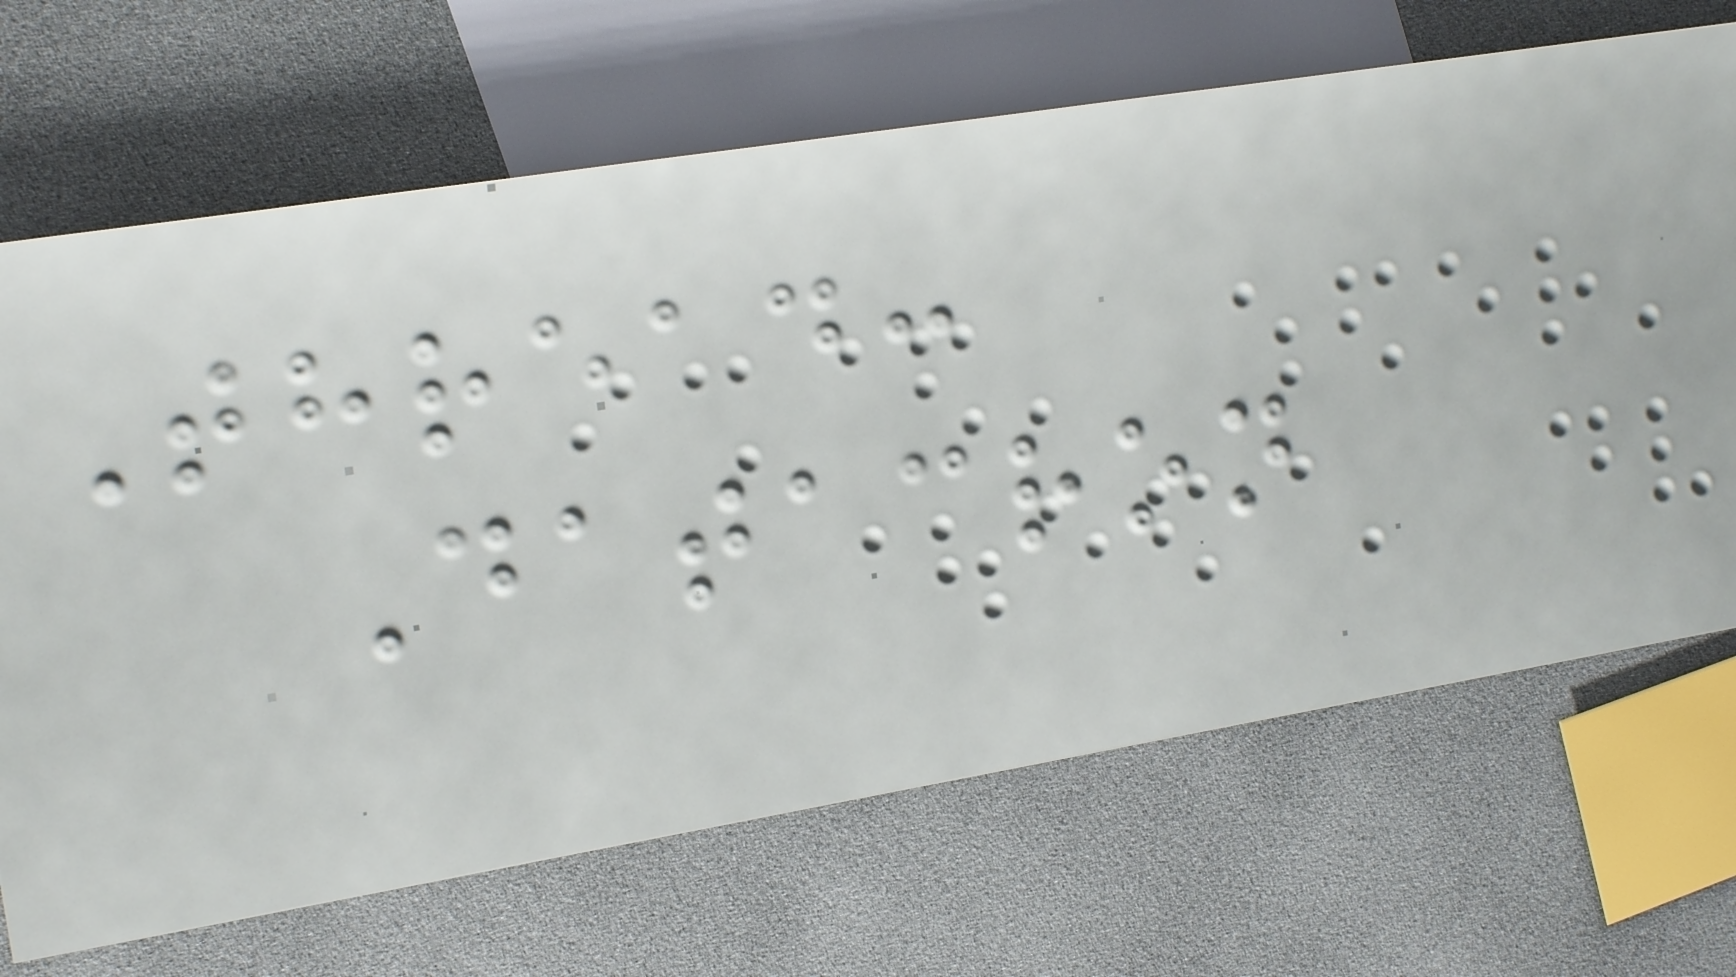Thread:
Datacron
